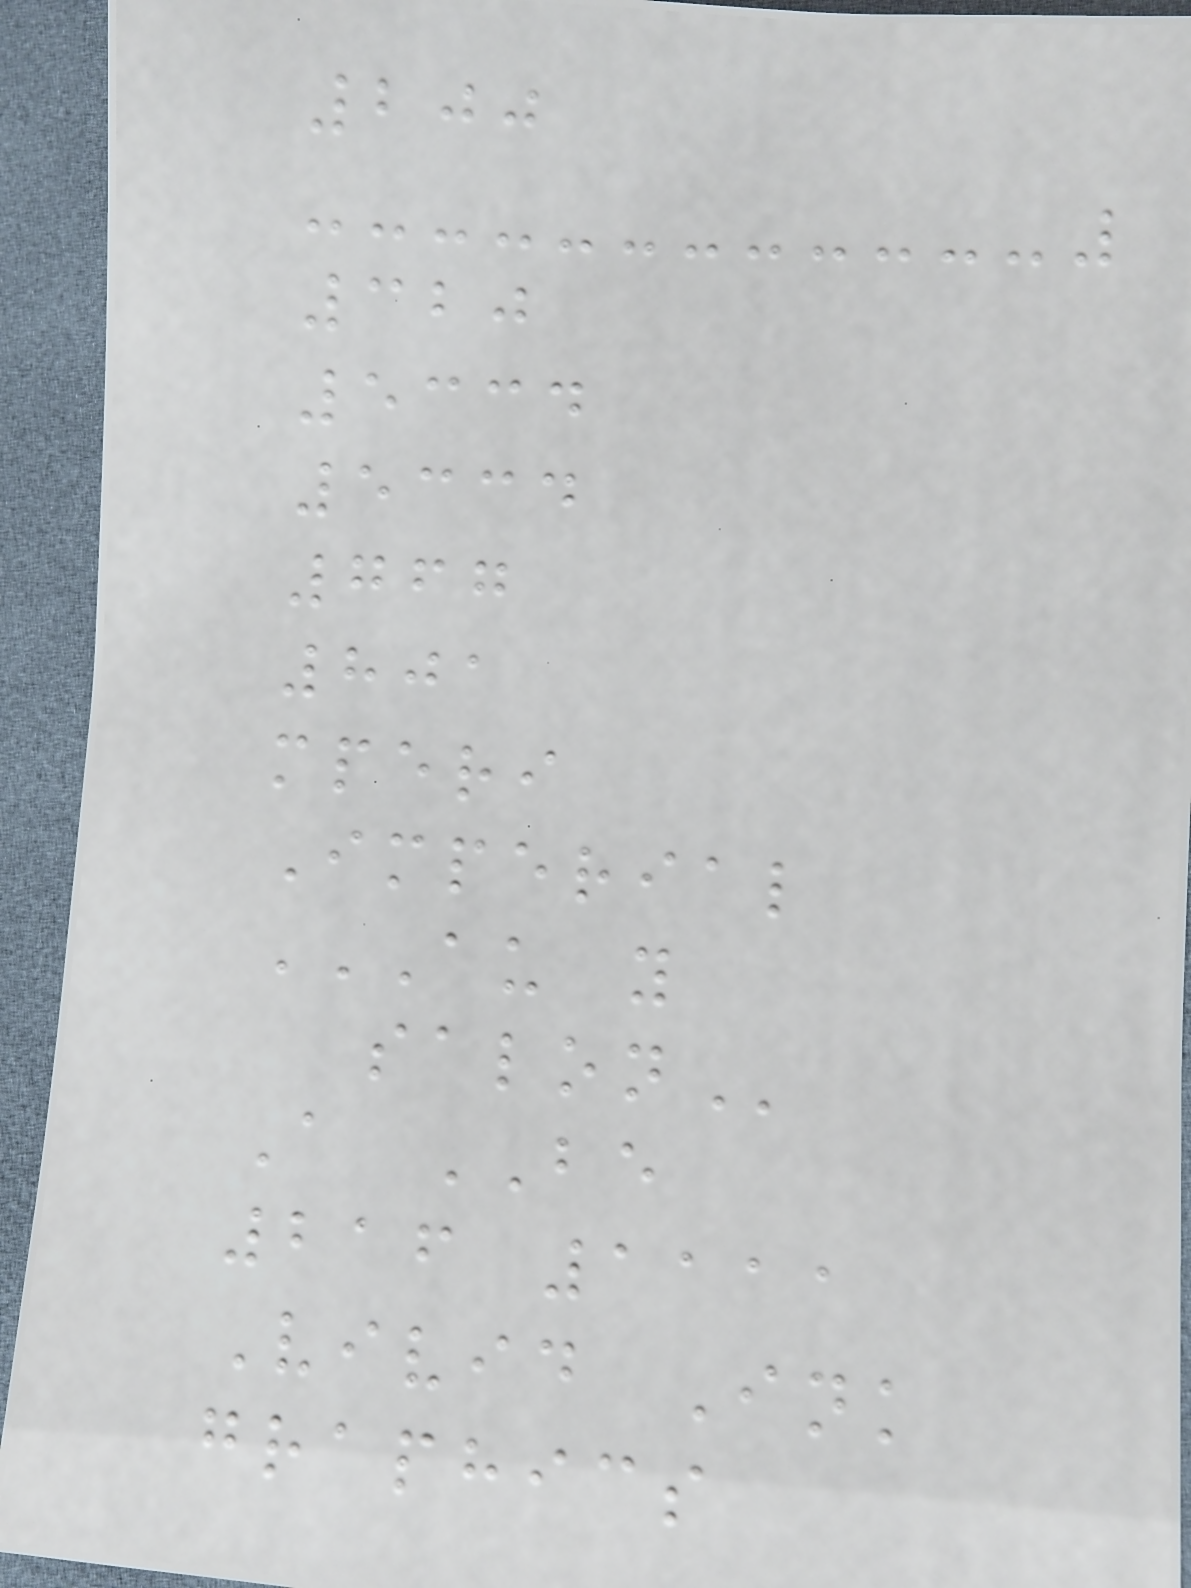200
320
5334
5334
767
801
mperi
Imperial
AU Y
SALON
A BE
216 1111
Vivid Ink
graphics
